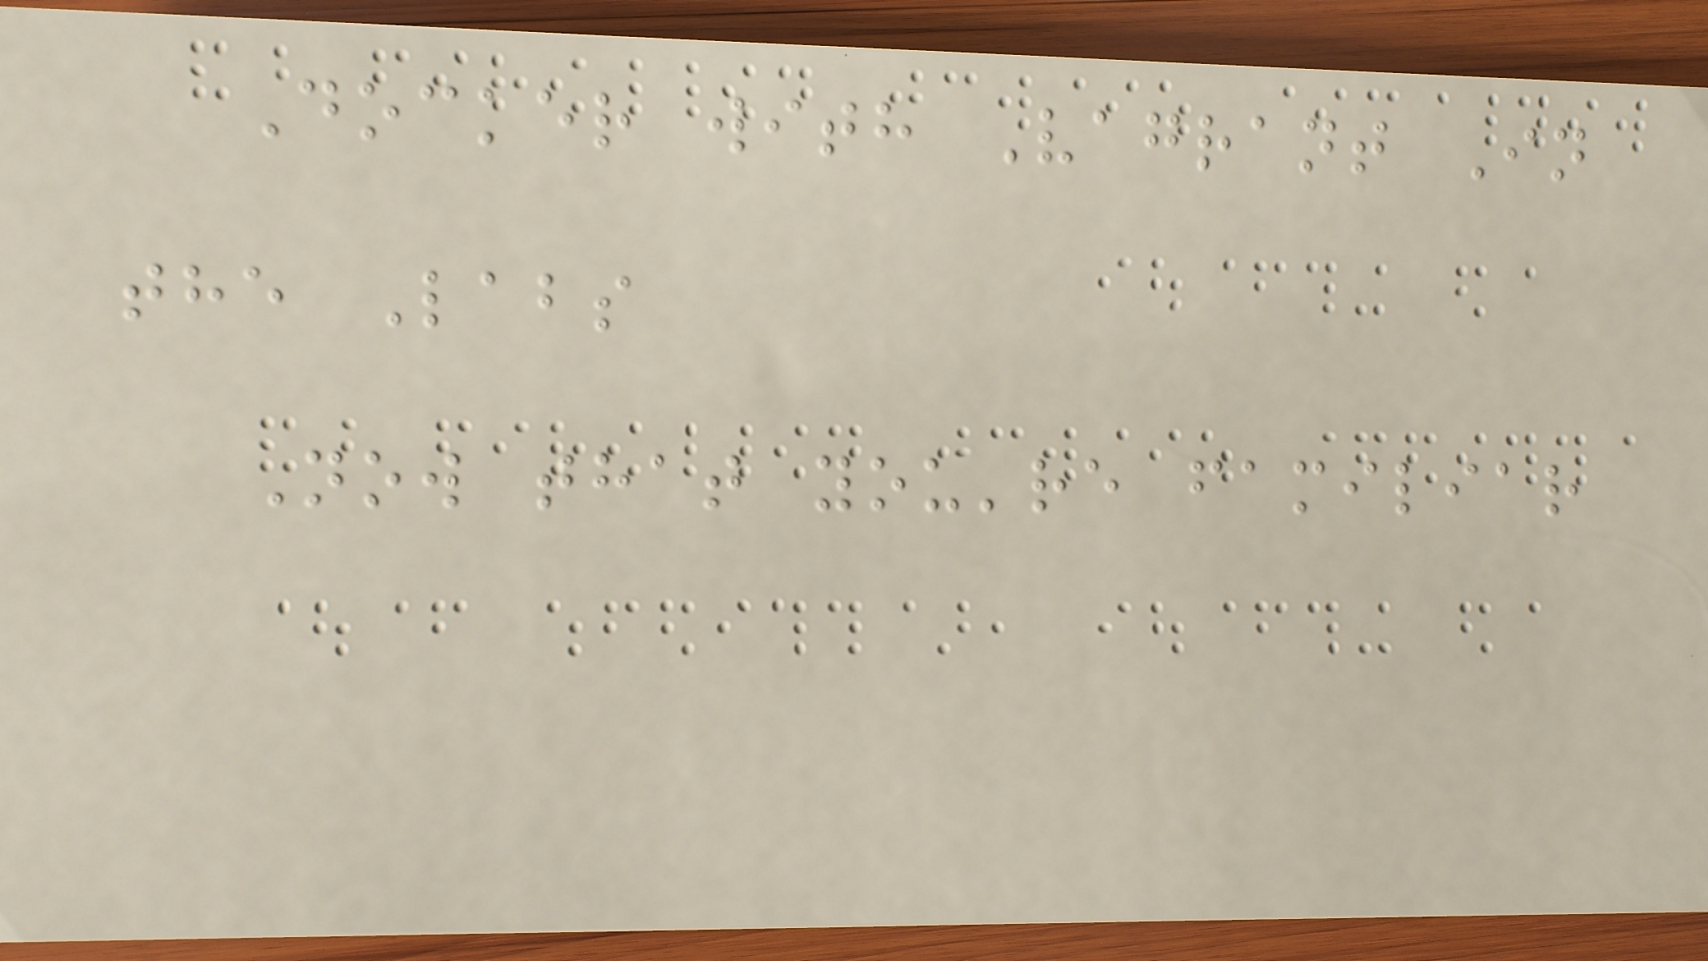Docker with Vagrant In
the Labs
Now that you're familiar
